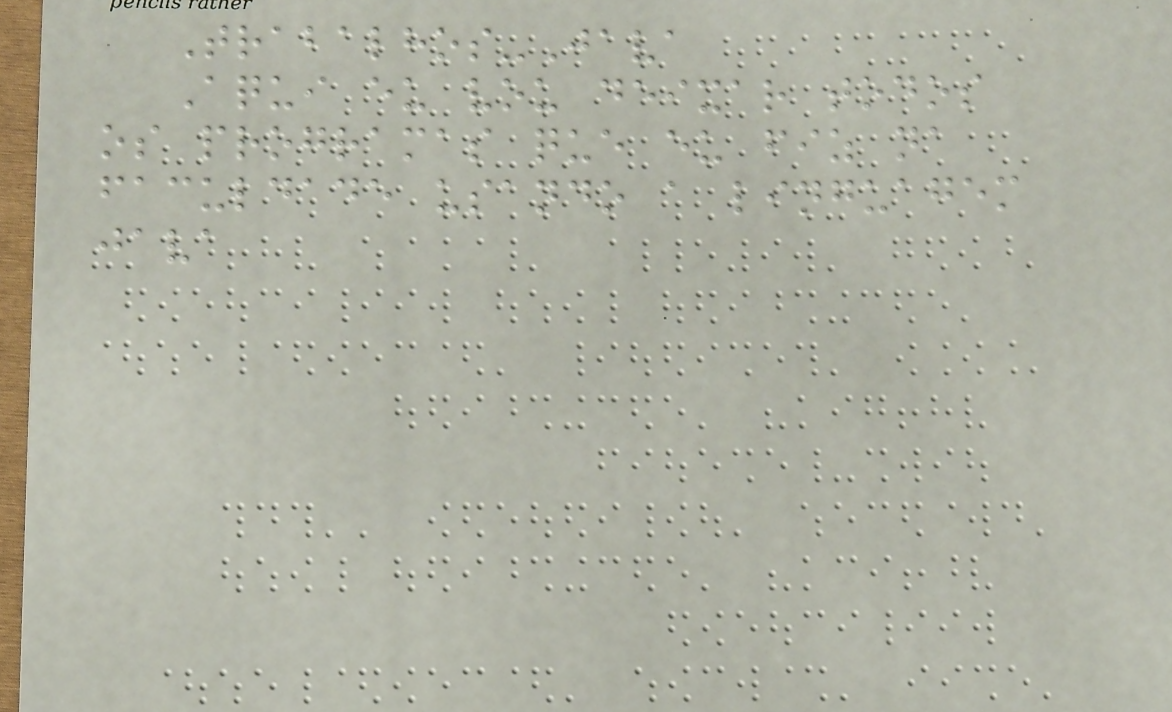Trabalhos-Java
Aqui eu vou deixar todos
os programas que eu fiz na
faculdade usando a linguagem
java
